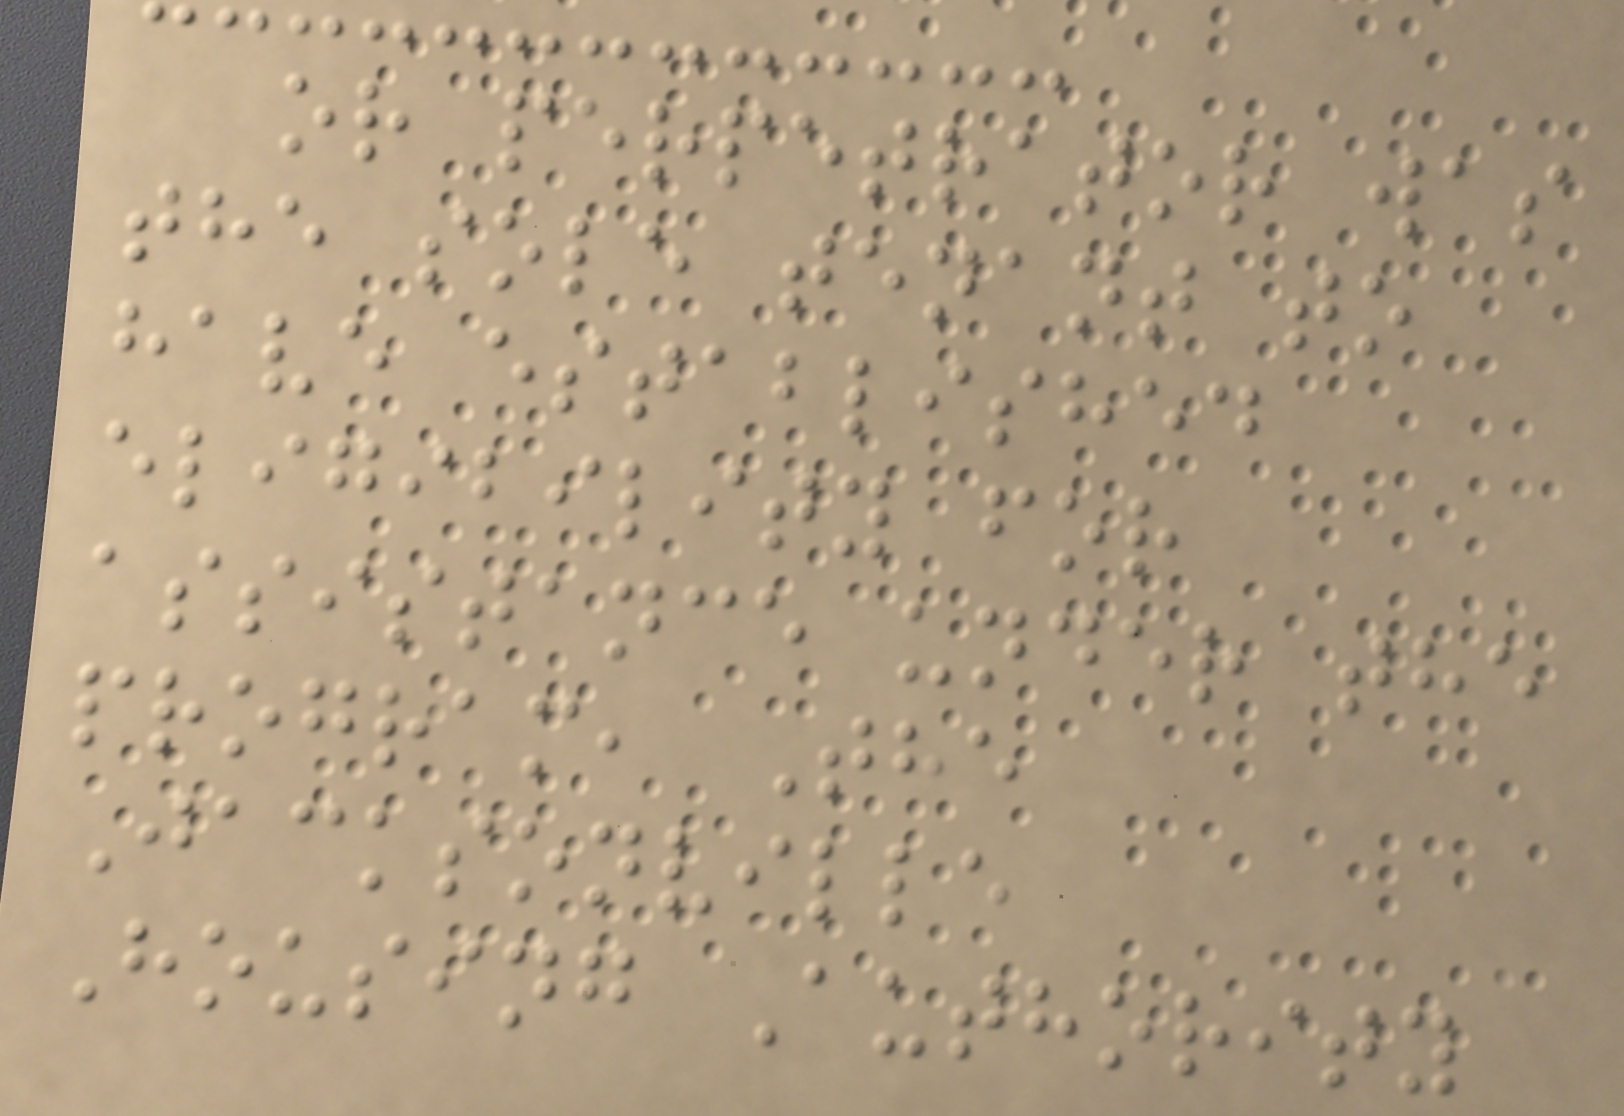or perpetrator was
the sole tenant to
have established
eligibility for
assistance under the
program, The
Jacksonville
Housing Authority
